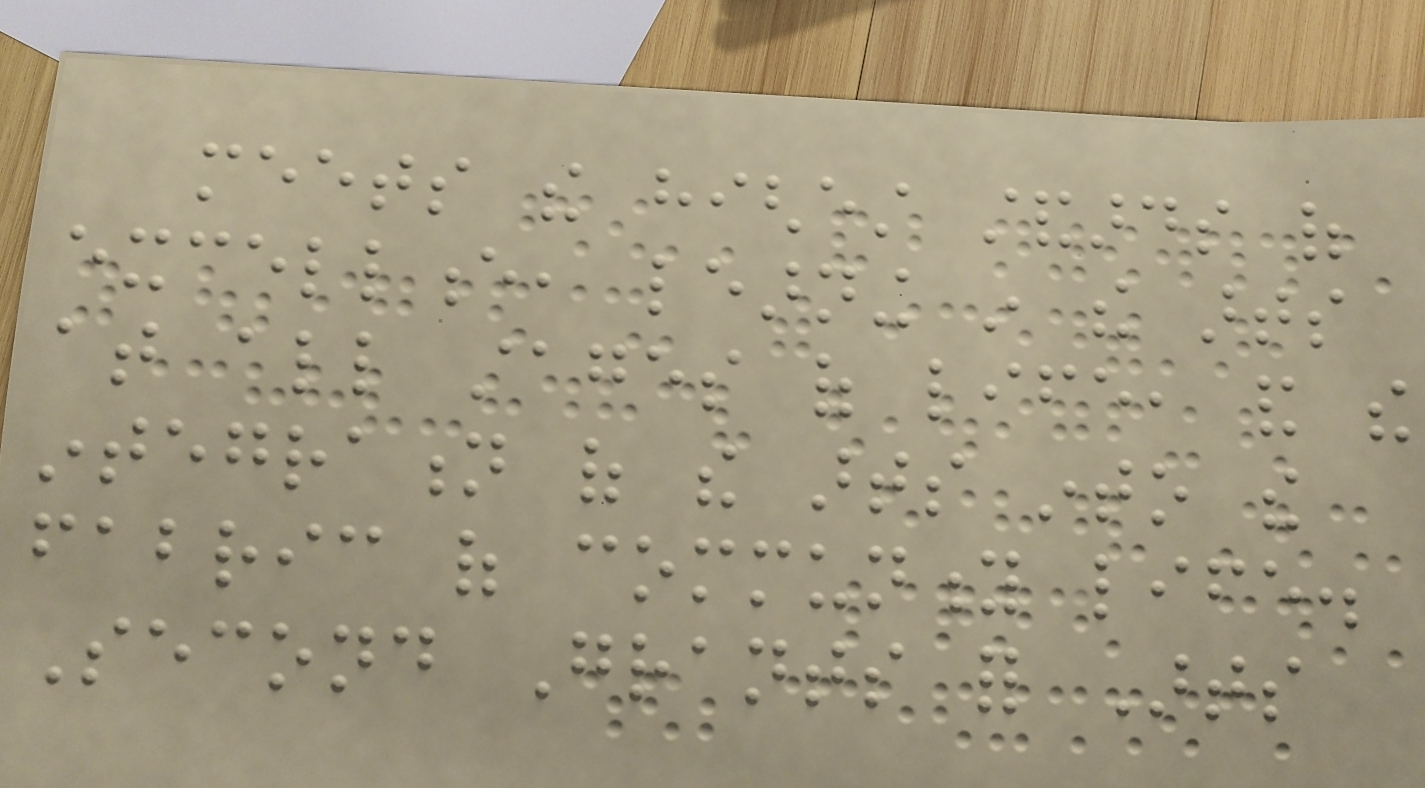meets the highest standards of
excellence, learning in the arts
at all stages of life, and the
integration of the arts into the
fabric of community life.
Second Grants for Arts
